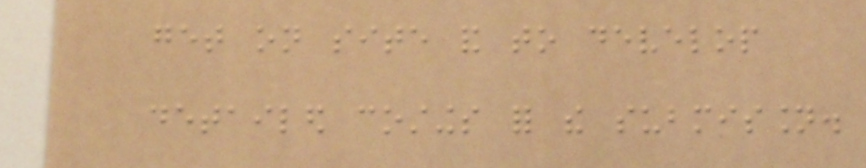get on site and to develop
detailed costings for the submission.
